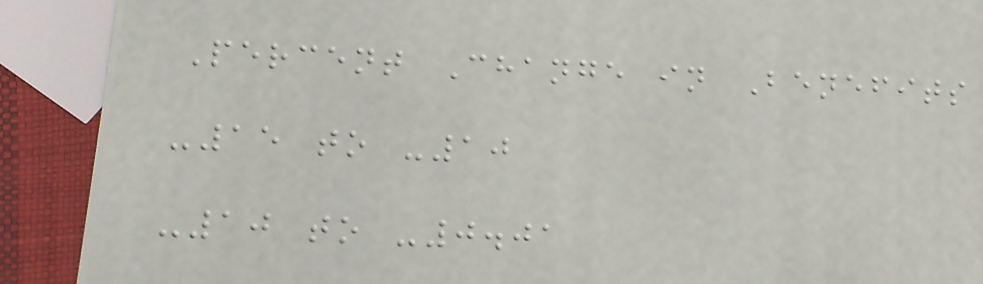Percent Change in Benefits
-15 to -10
-10 to -0.01
